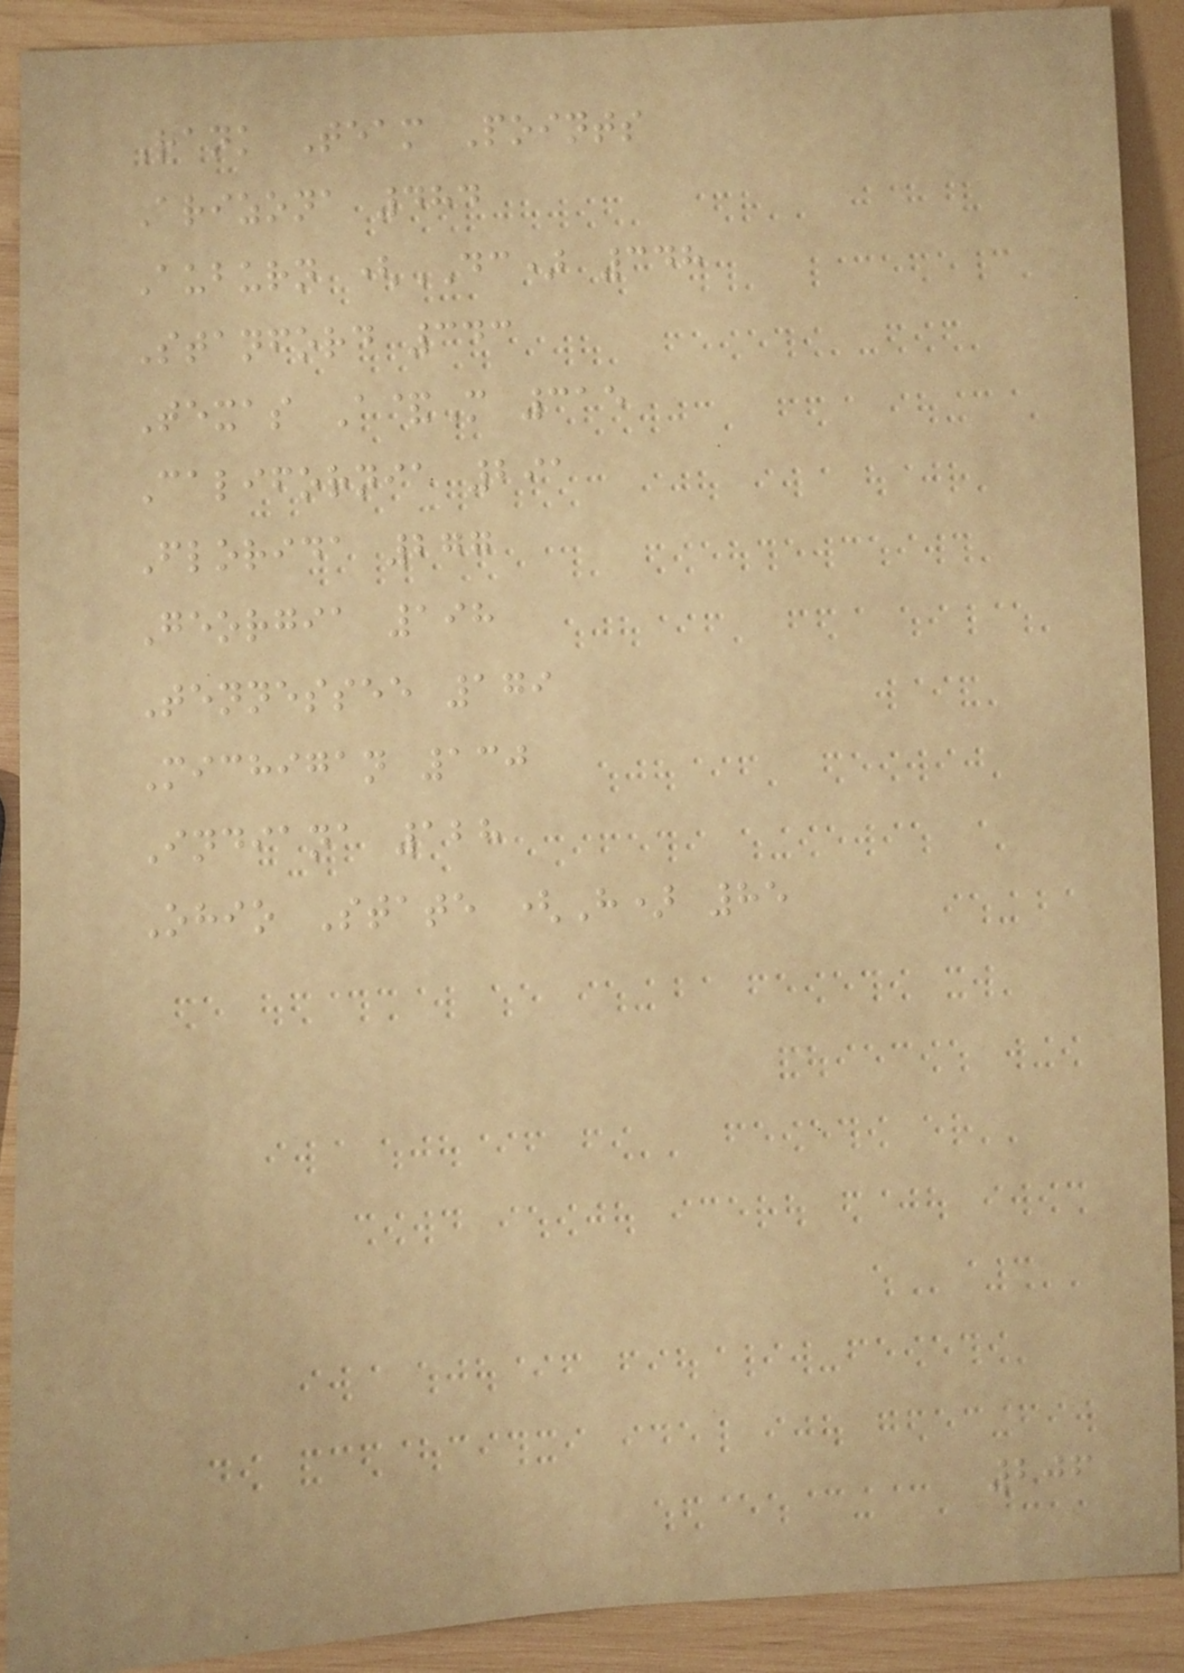Rank Team Points
Arizona 484
Auburn (DC) 348
Stanford 343
Texas A&M 315
California 291
Florida 277
Georgia 198
Tennessee 179
Michigan 130
Indiana 128
Ohio State (H) 85
206
